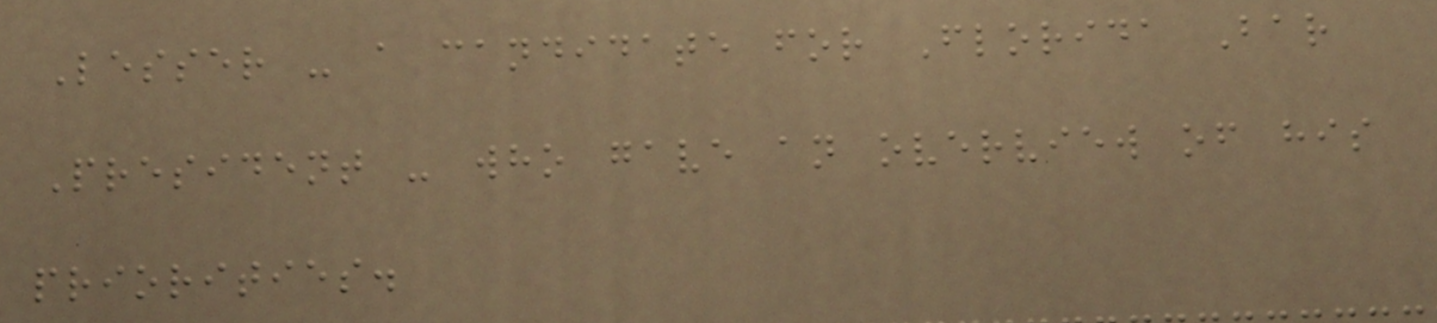Lesser - a candidate for Florida Bar
President - who gave an overview of his
priorities.
